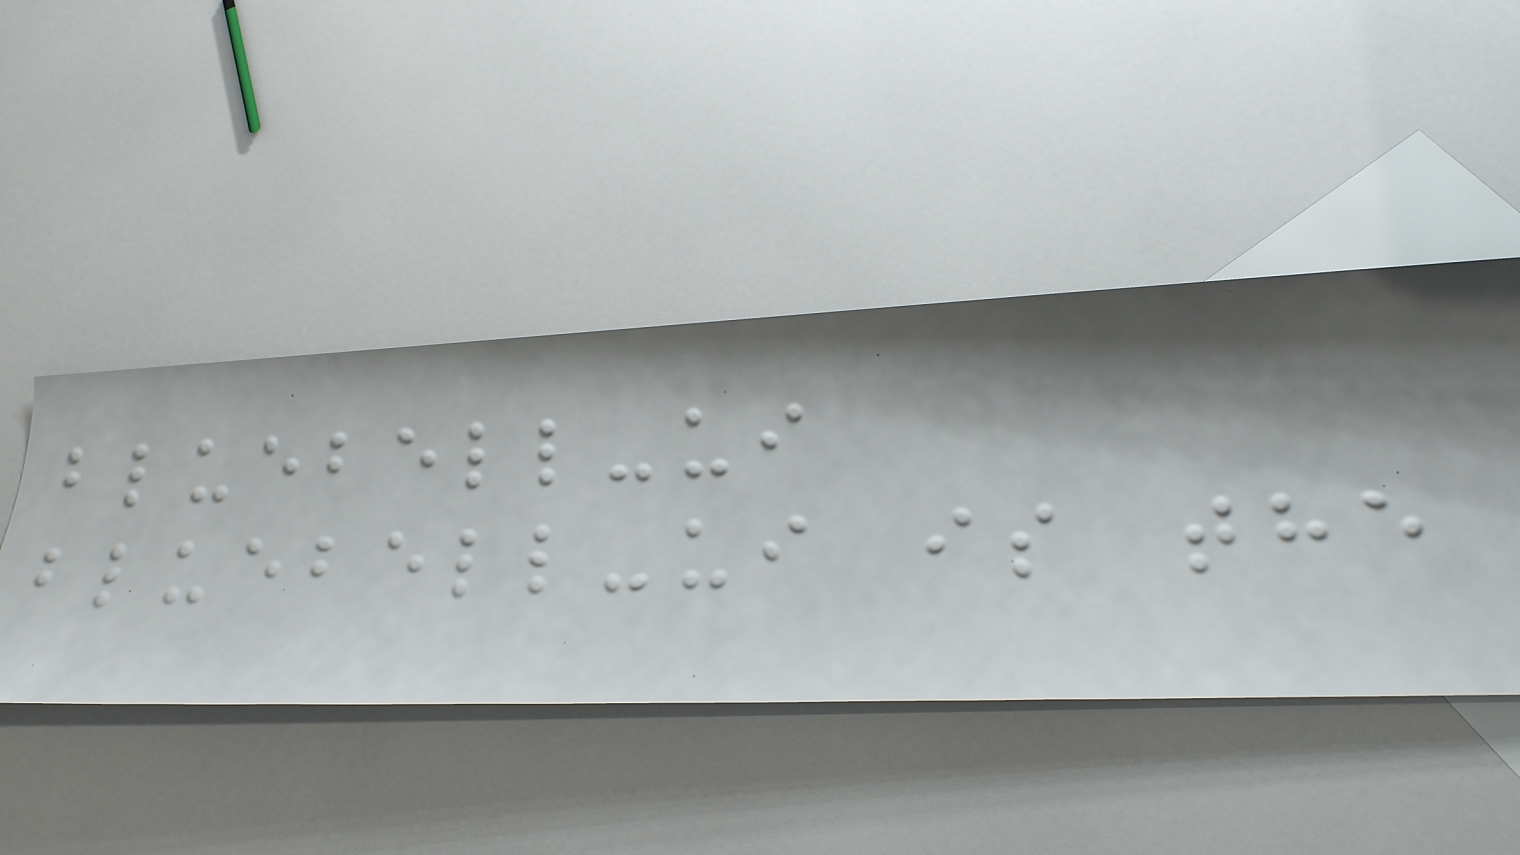bluebell-ui
bluebell-ui is the
